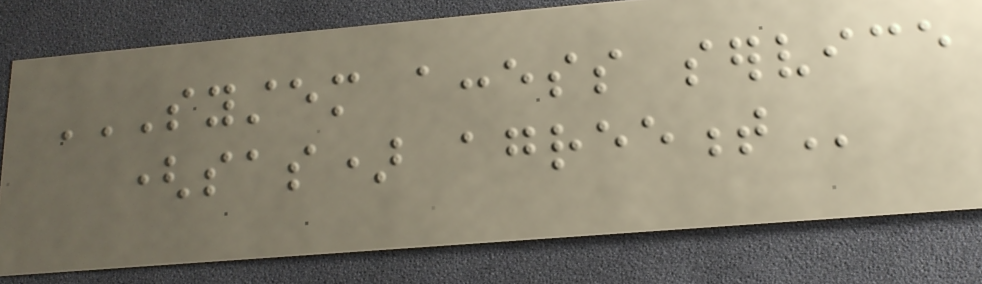SYSTEM ACCESS SERVICE
(SAS) AGREEMENT
